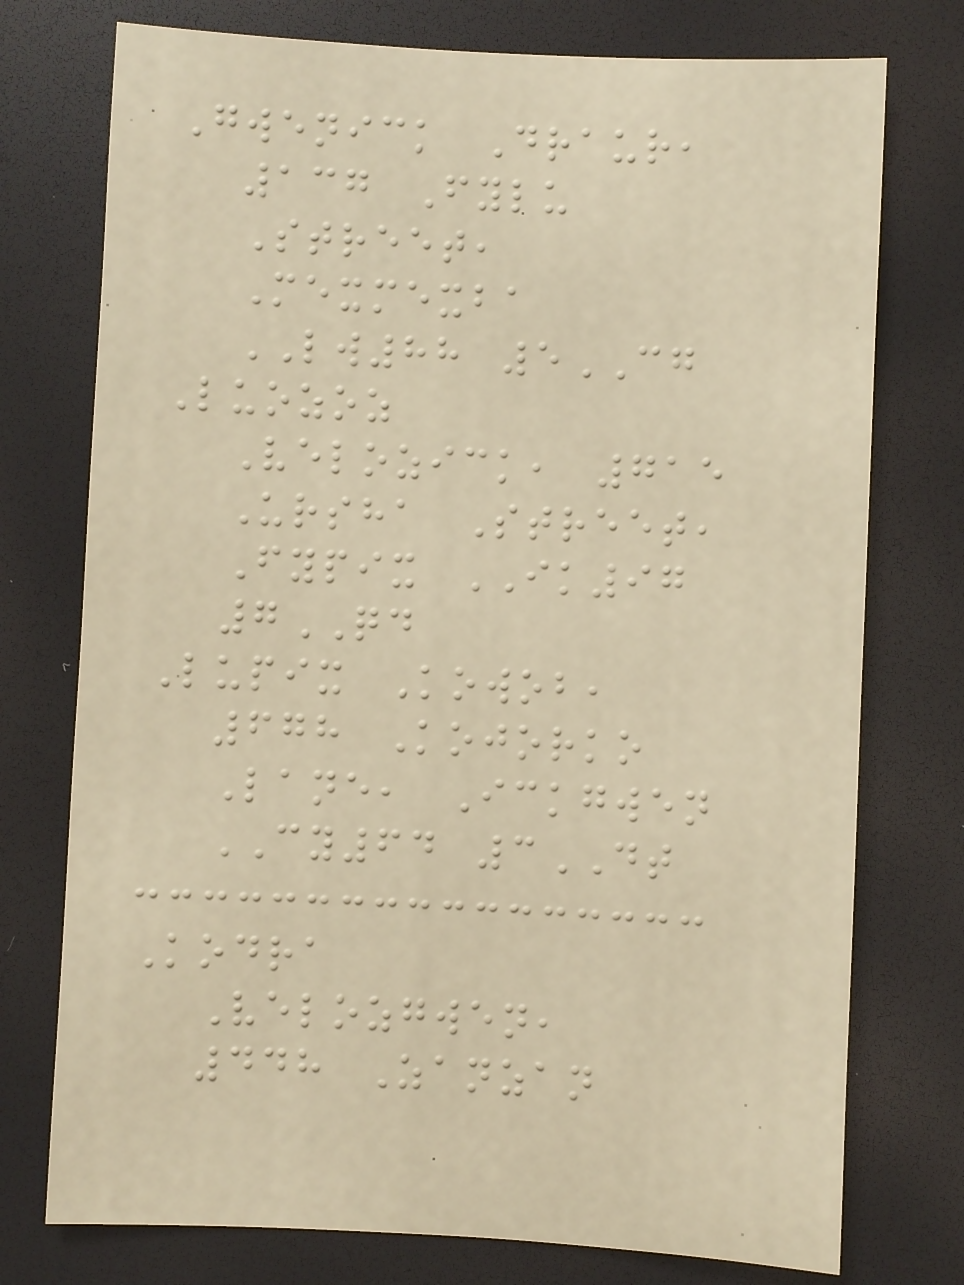Gwenick Draur,
137 Fylu
Street,
Mexmexba
LW88 5CG
Luozoz
Velozick, 715
Ursha Street,
Fypix IK97
7QD
Lupix Kowob,
678 Kojorko
Lane, Ickgwen
CY64 3DT
Kodra
Velozgwen,
448 Zanzan
